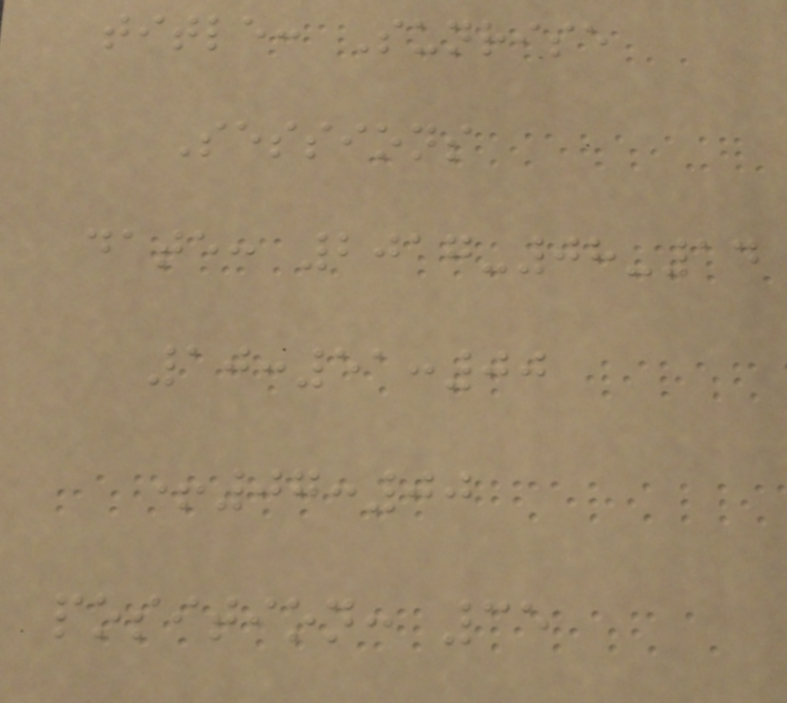title: Sunrise
Sessions
date: 2017-08-14
10:51:00
+07:00
position: 35
